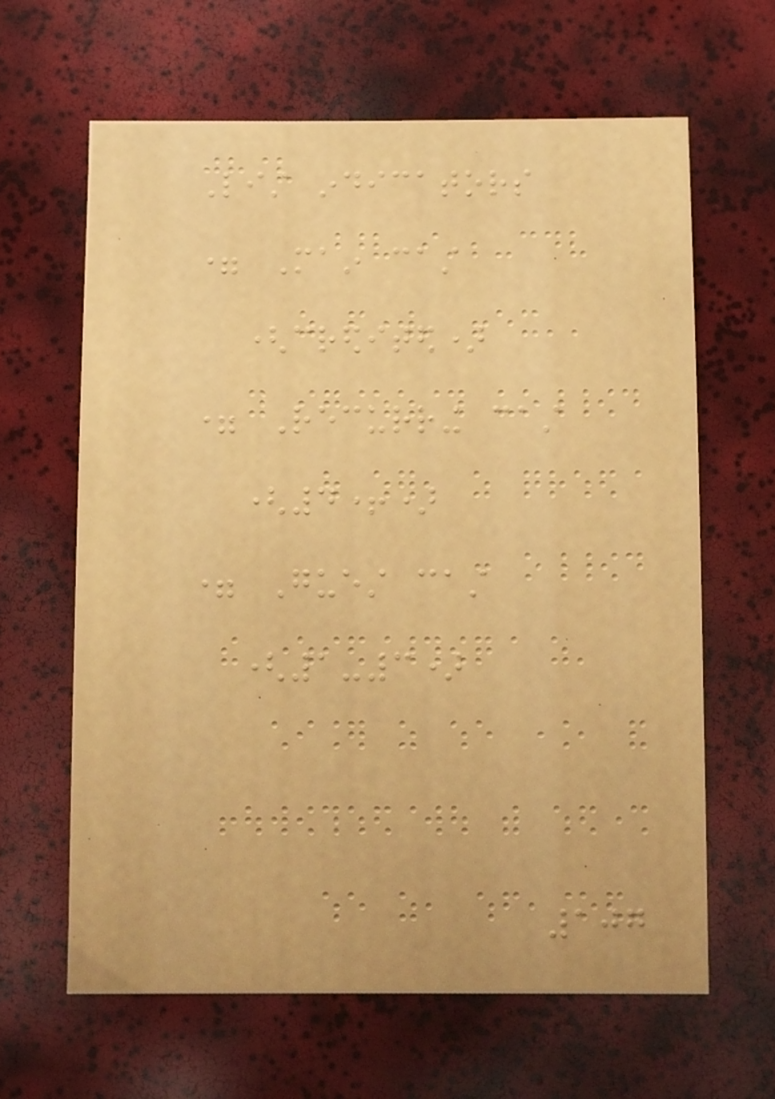List indicators
= Main cast
(credited)
= Recurring cast
(4+)
= Guest cast
(1-3)
107
